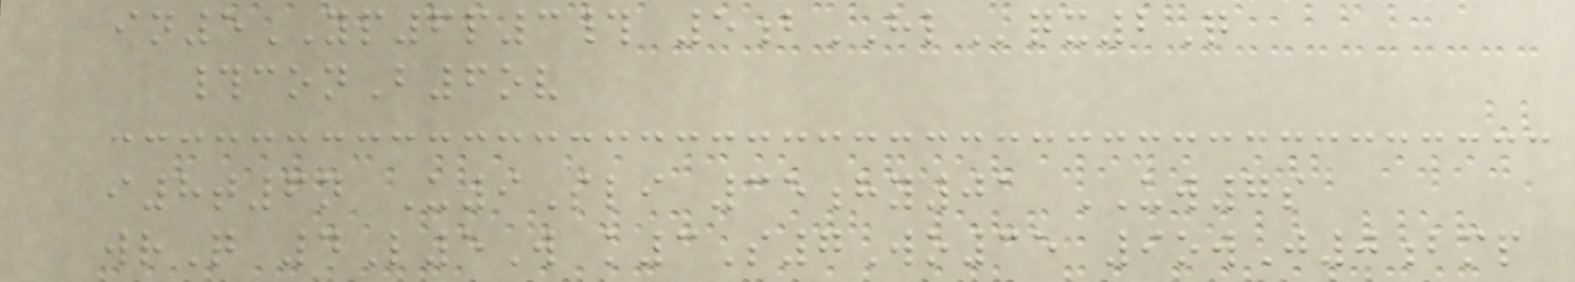in5YP6p3# 5bHLqx2Q
#conB6ov
i8t6n U9Sli 35hy01 UW7s
wrQ 4L5W k3S7Wo35 9owJ0bmp
